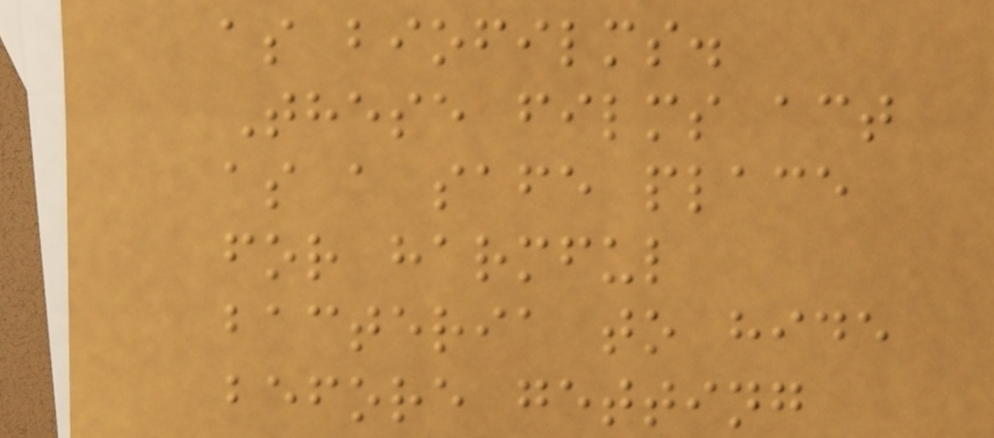as biofilms.
These films act
as a safe place
for harmful
bacteria to hide
before getting
